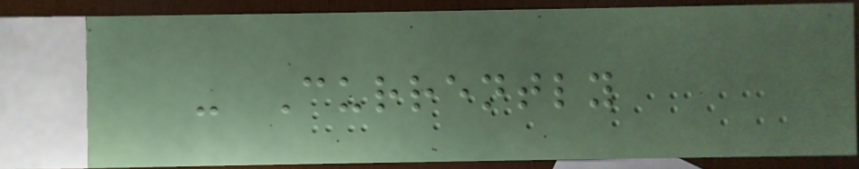- Currently
